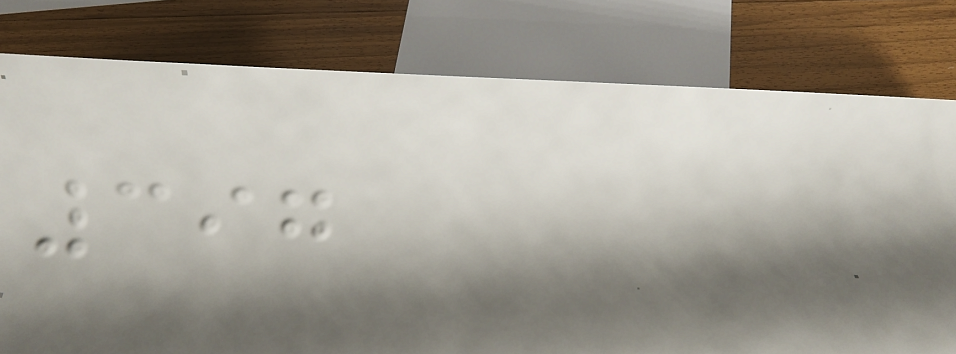397
